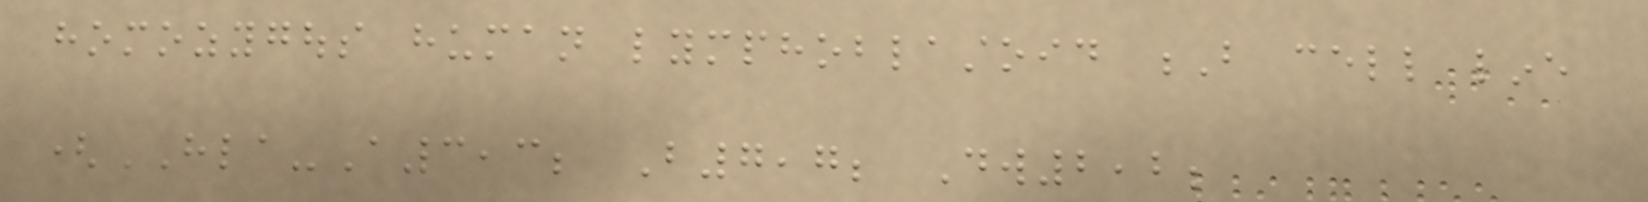homozygous human lymphoblastoid B cell line
(HLA-A3,3; B7,7; Dw2,2;
